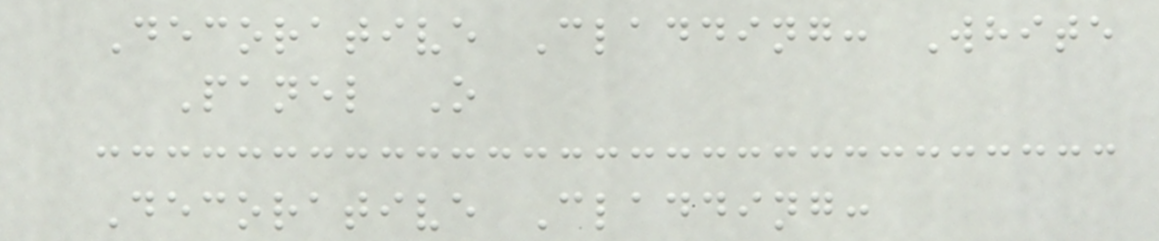Decorative Cladding: White
Panel O
Decorative Cladding:
